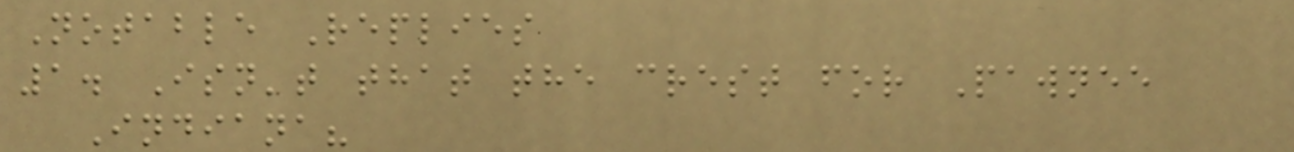Notable Replies
1. Isn't that the crest for Pawnee
Indiana?
